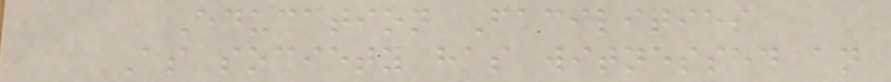Education Facilities
As society has witnessed an
